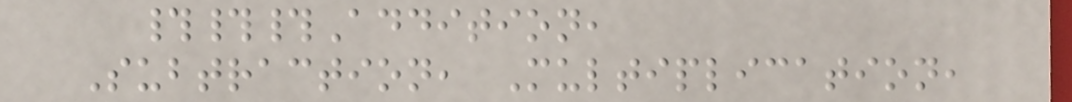###Addition,
Subtraction, Multiplication,
